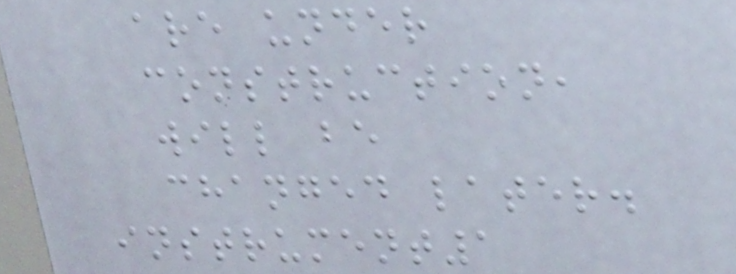are under
construction,
will be
changed later.
instrument1
